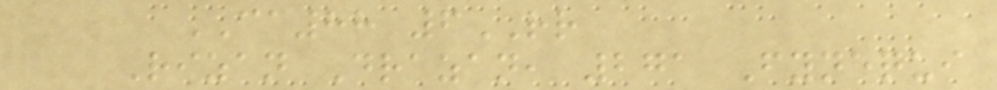CA88 6RR
Rizan Drazan, 271 Fynequi
